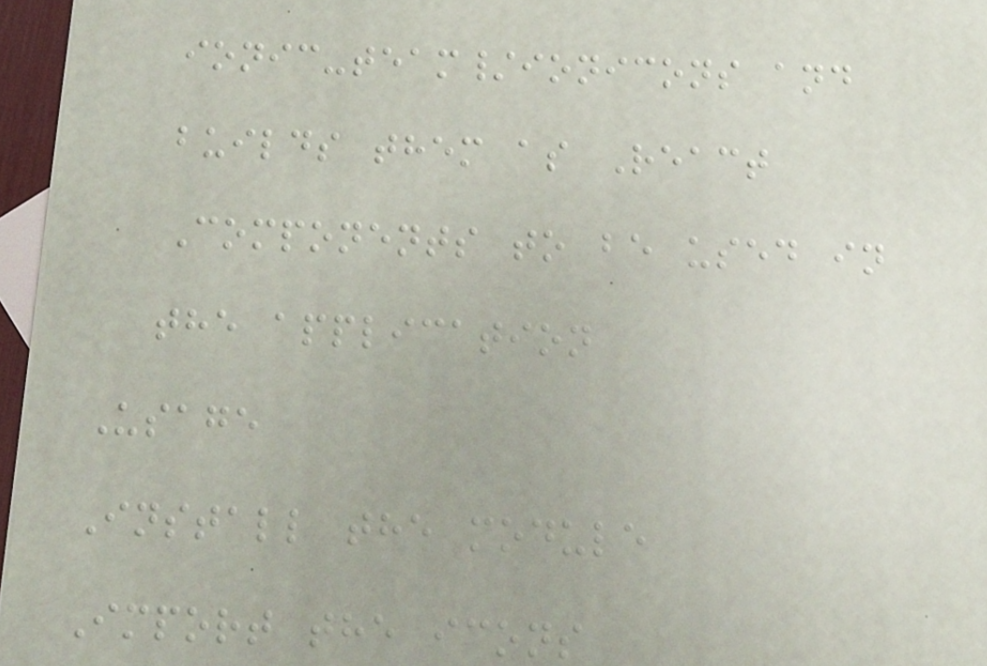ionic-team/ionicons and
builds them as React
Components to be used in
the application
Usage
Install the module
Import the icons
